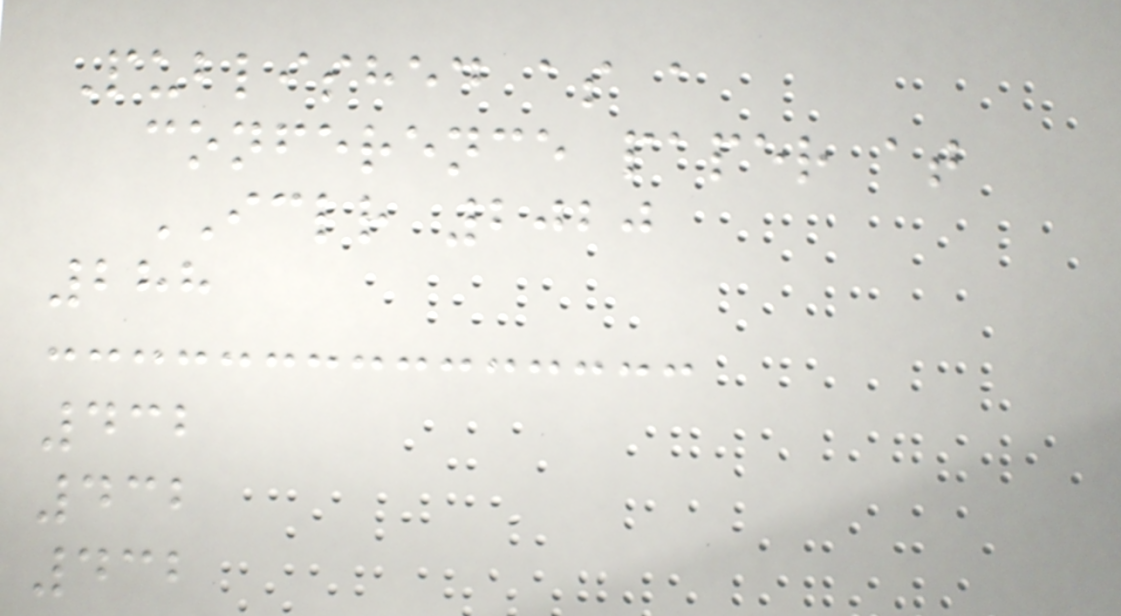Published as a
conference paper at
ICLR 2020
288
432
432
432
